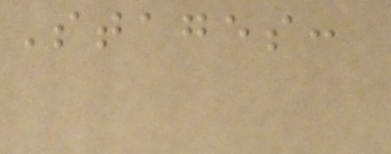Stages:
